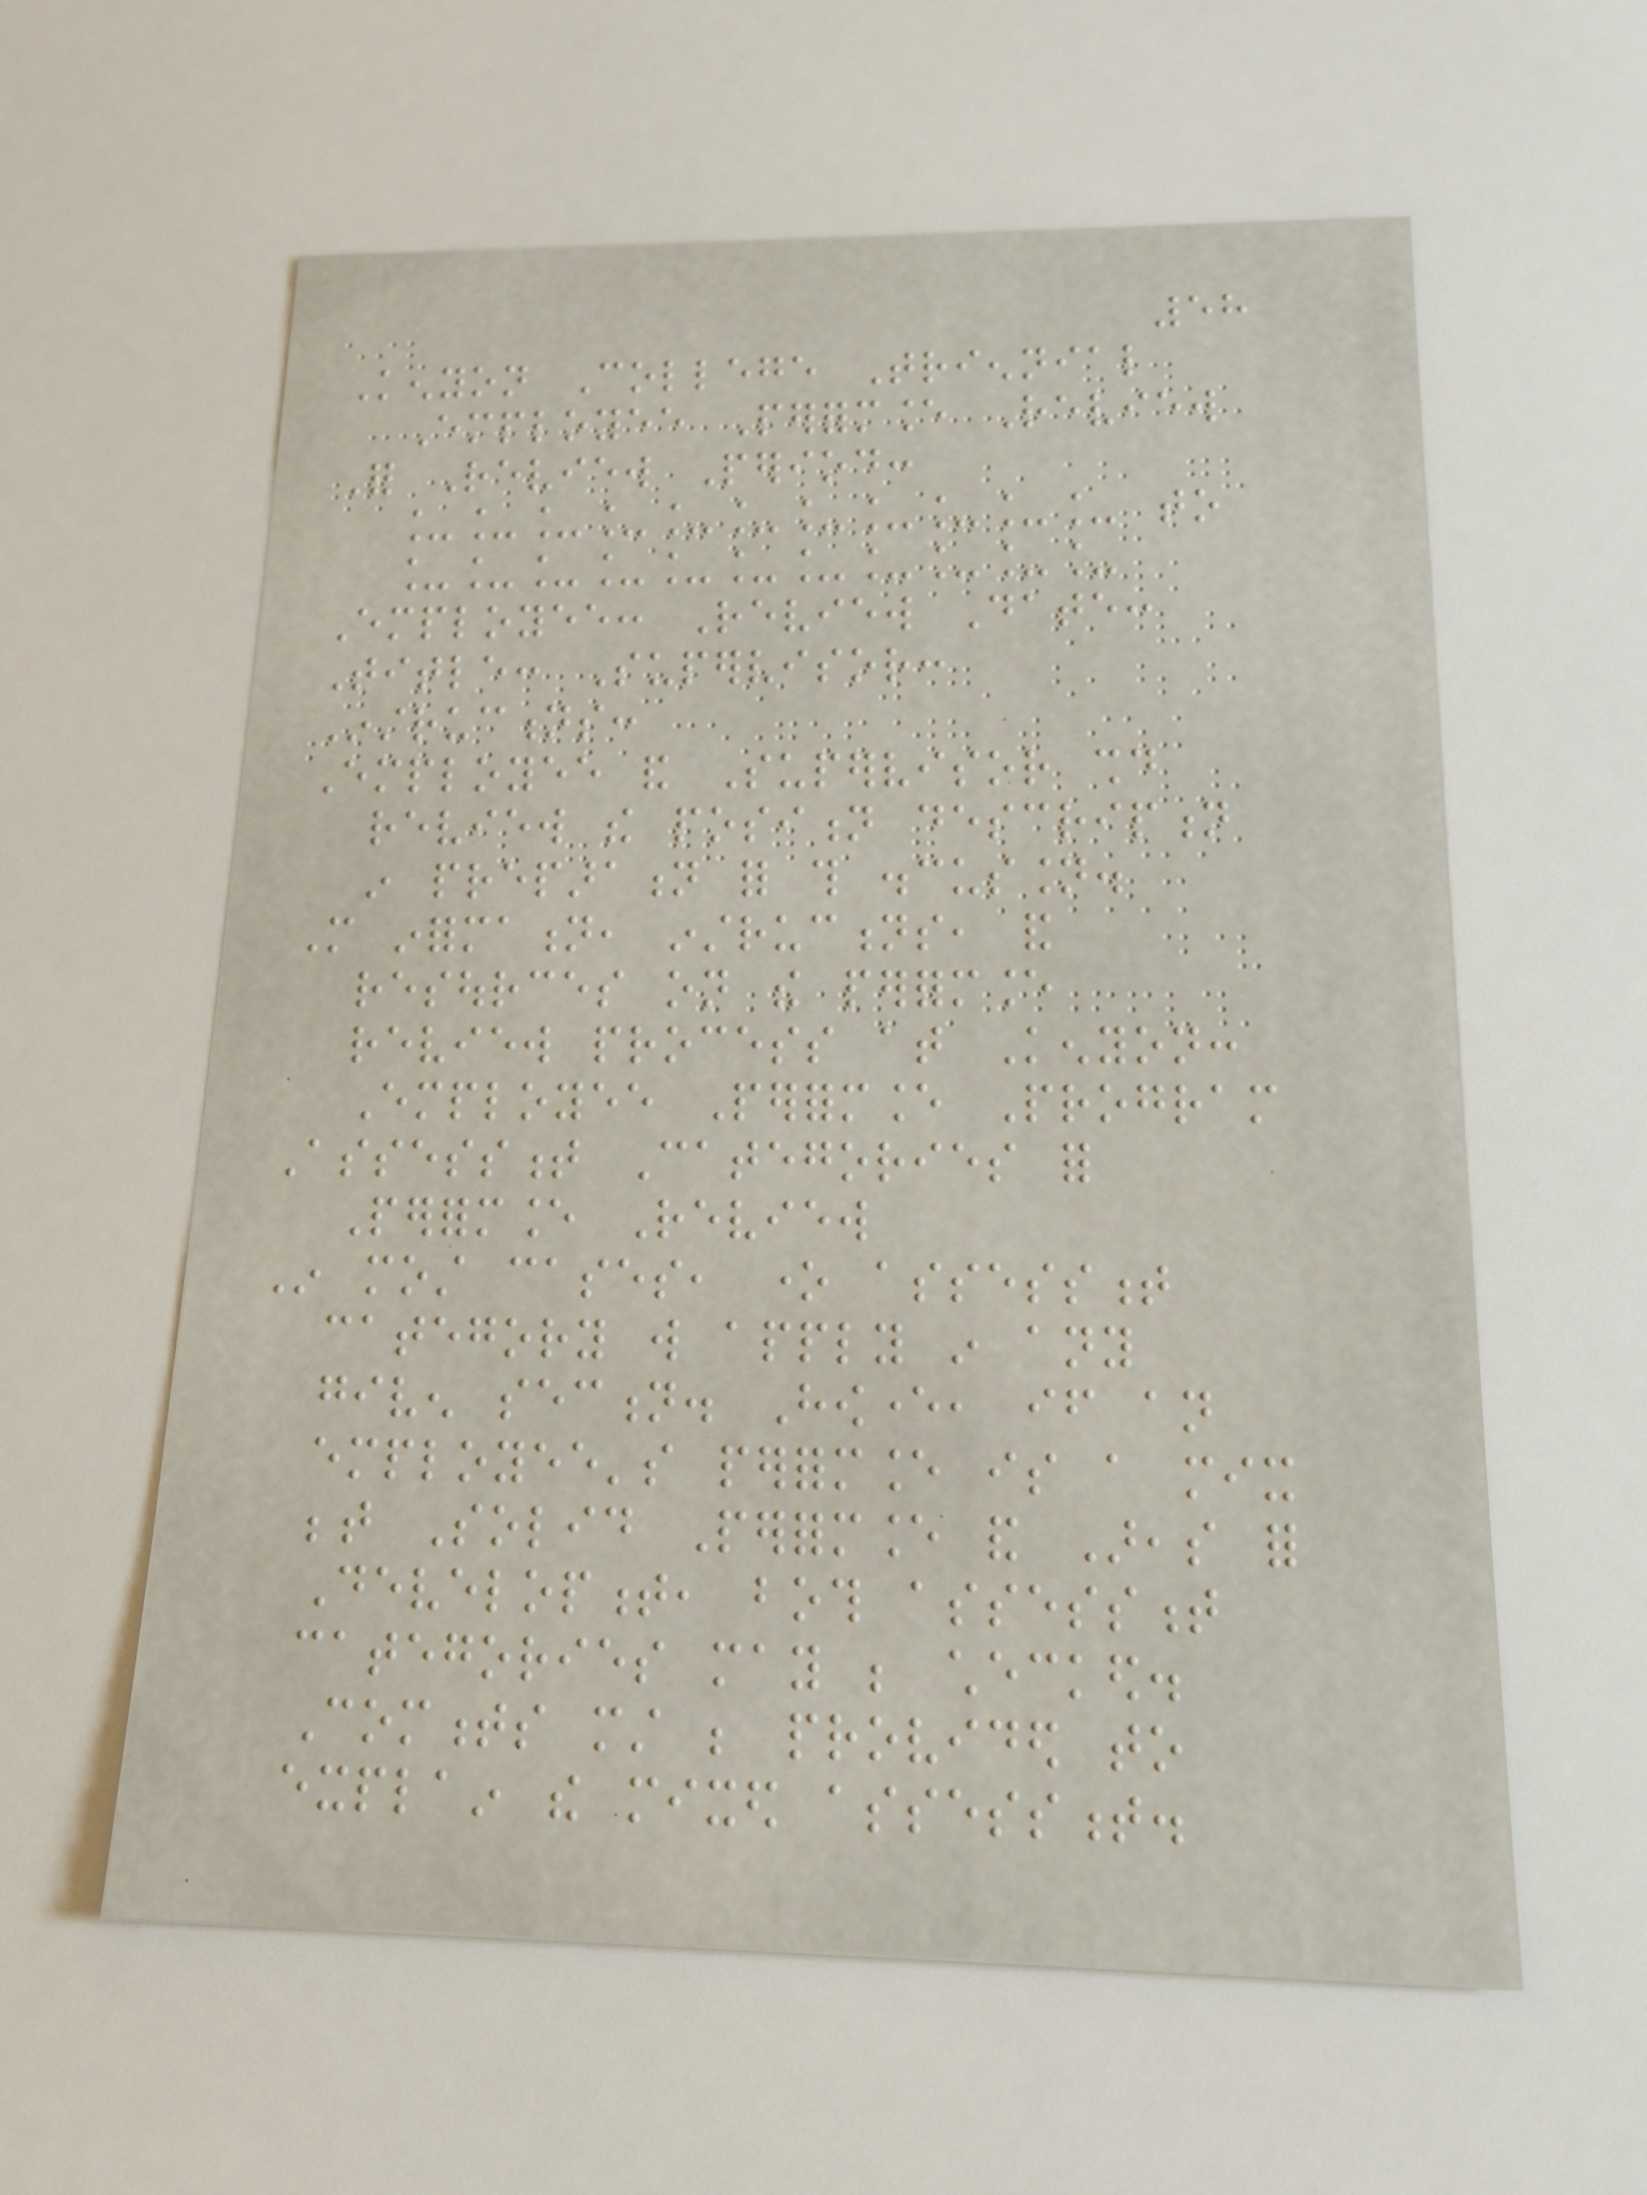58
Kenyon College Triennial
Employee Performance Review
For Review Period:
___________ to
___________
Employee: Review Date:
Title: Supervisor:
Instructions:
Employee and Supervisor should
review the position description
in preparation for this discussion.
More information, instructions, and
resources on the performance
review process at Kenyon:
Employee Performance Program
Assessment Categories for
Performance Review
In most cases, one assessment
category will apply in any
given section. However, if an
employee's performance is a mix
between Solid Performance and Areas for
Development, both assessment
categories may be checked.
Comments must be provided to
explain the mixed assessment.
